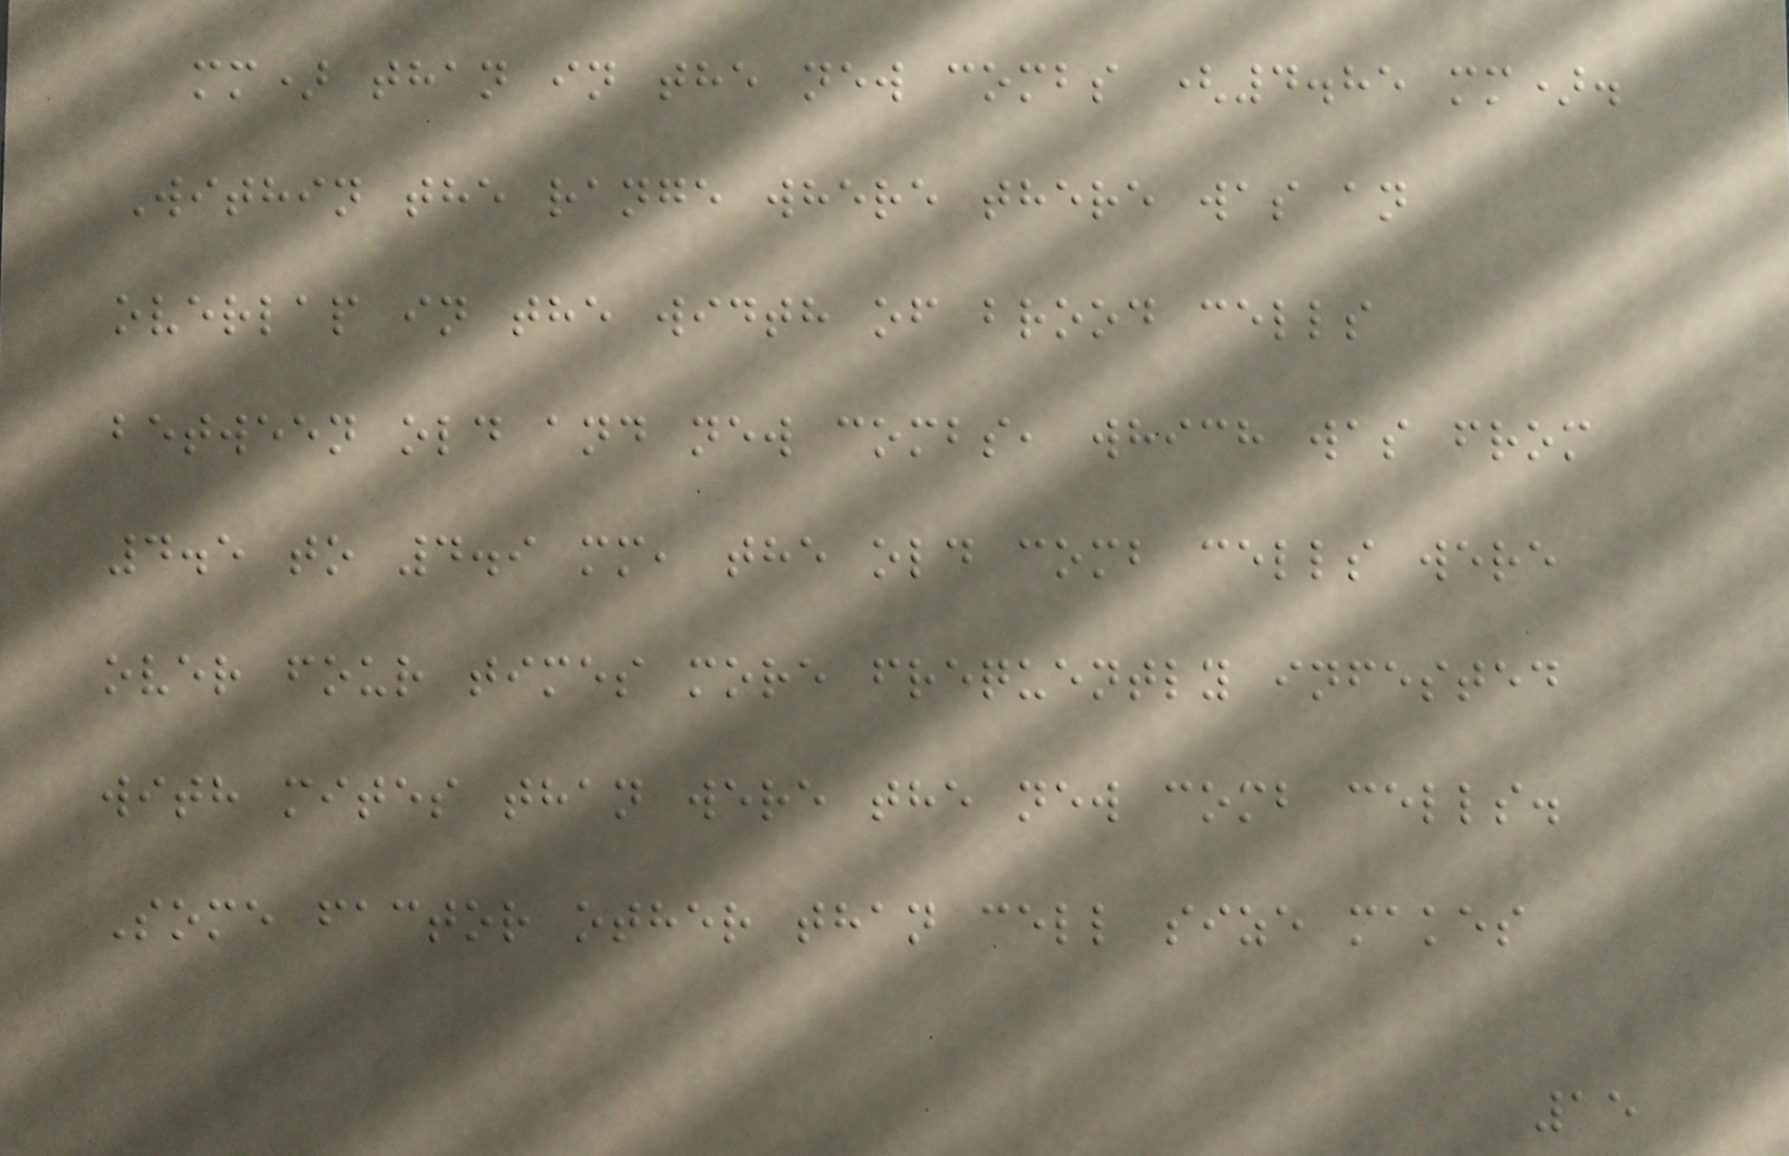mm) than in the new combs (4.85 mm).
Within the range where there was an
overlap in the width of brood cells
between old and new combs, which was from
4.5 to 4.9 mm, the old comb cells were
over four times more frequently infested
with mites than were the new comb cells.
Some factor other than cell size makes
15
